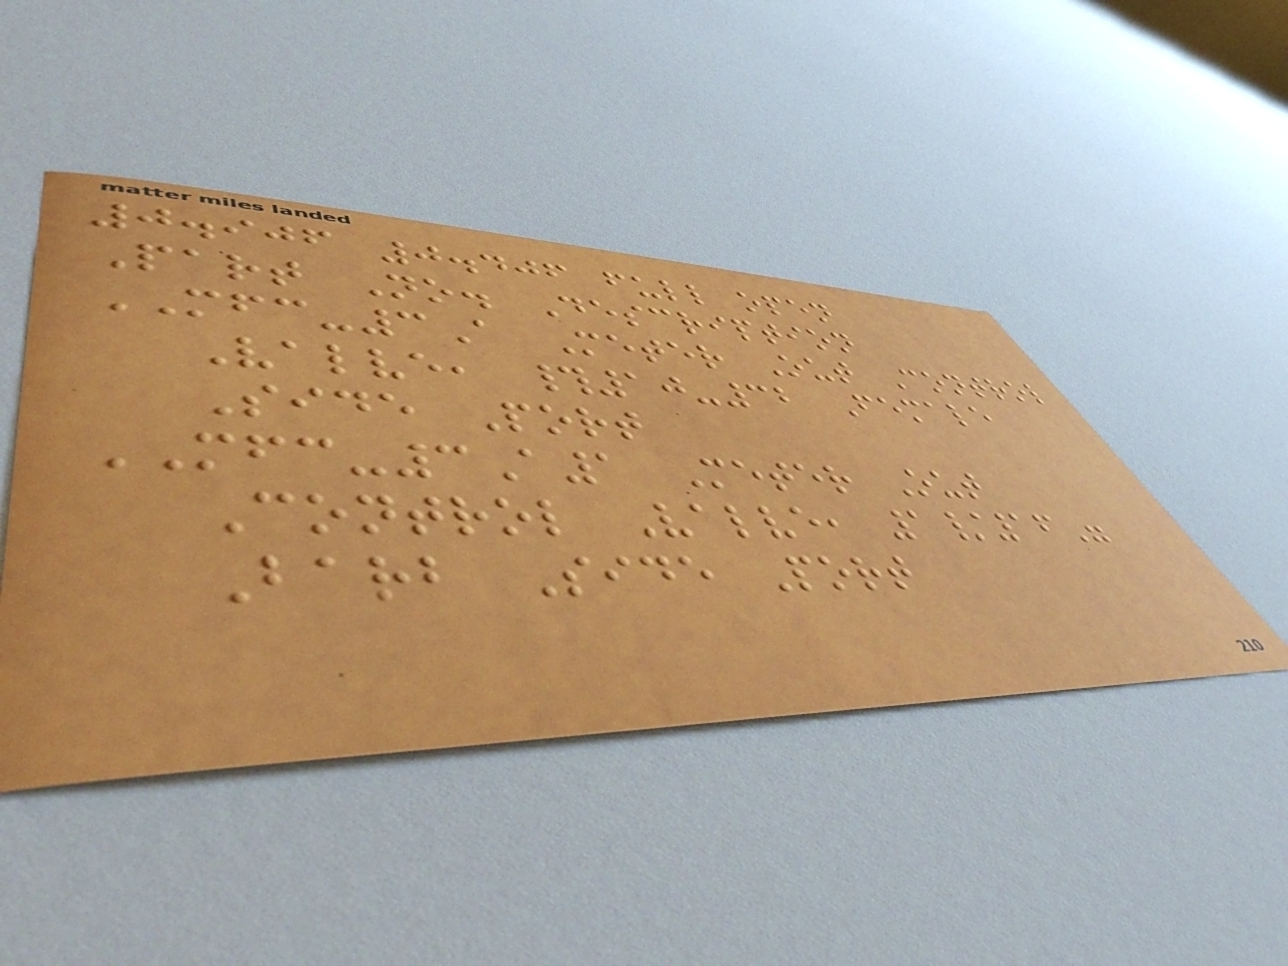0.906 0.406 full open
Part No. Description
MFC-3A Meter Out Control
Valve, #10-32 Female
Side Port
MFC-3A1 Meter Out
Control Valve, 1/16"
Barb Side Port
